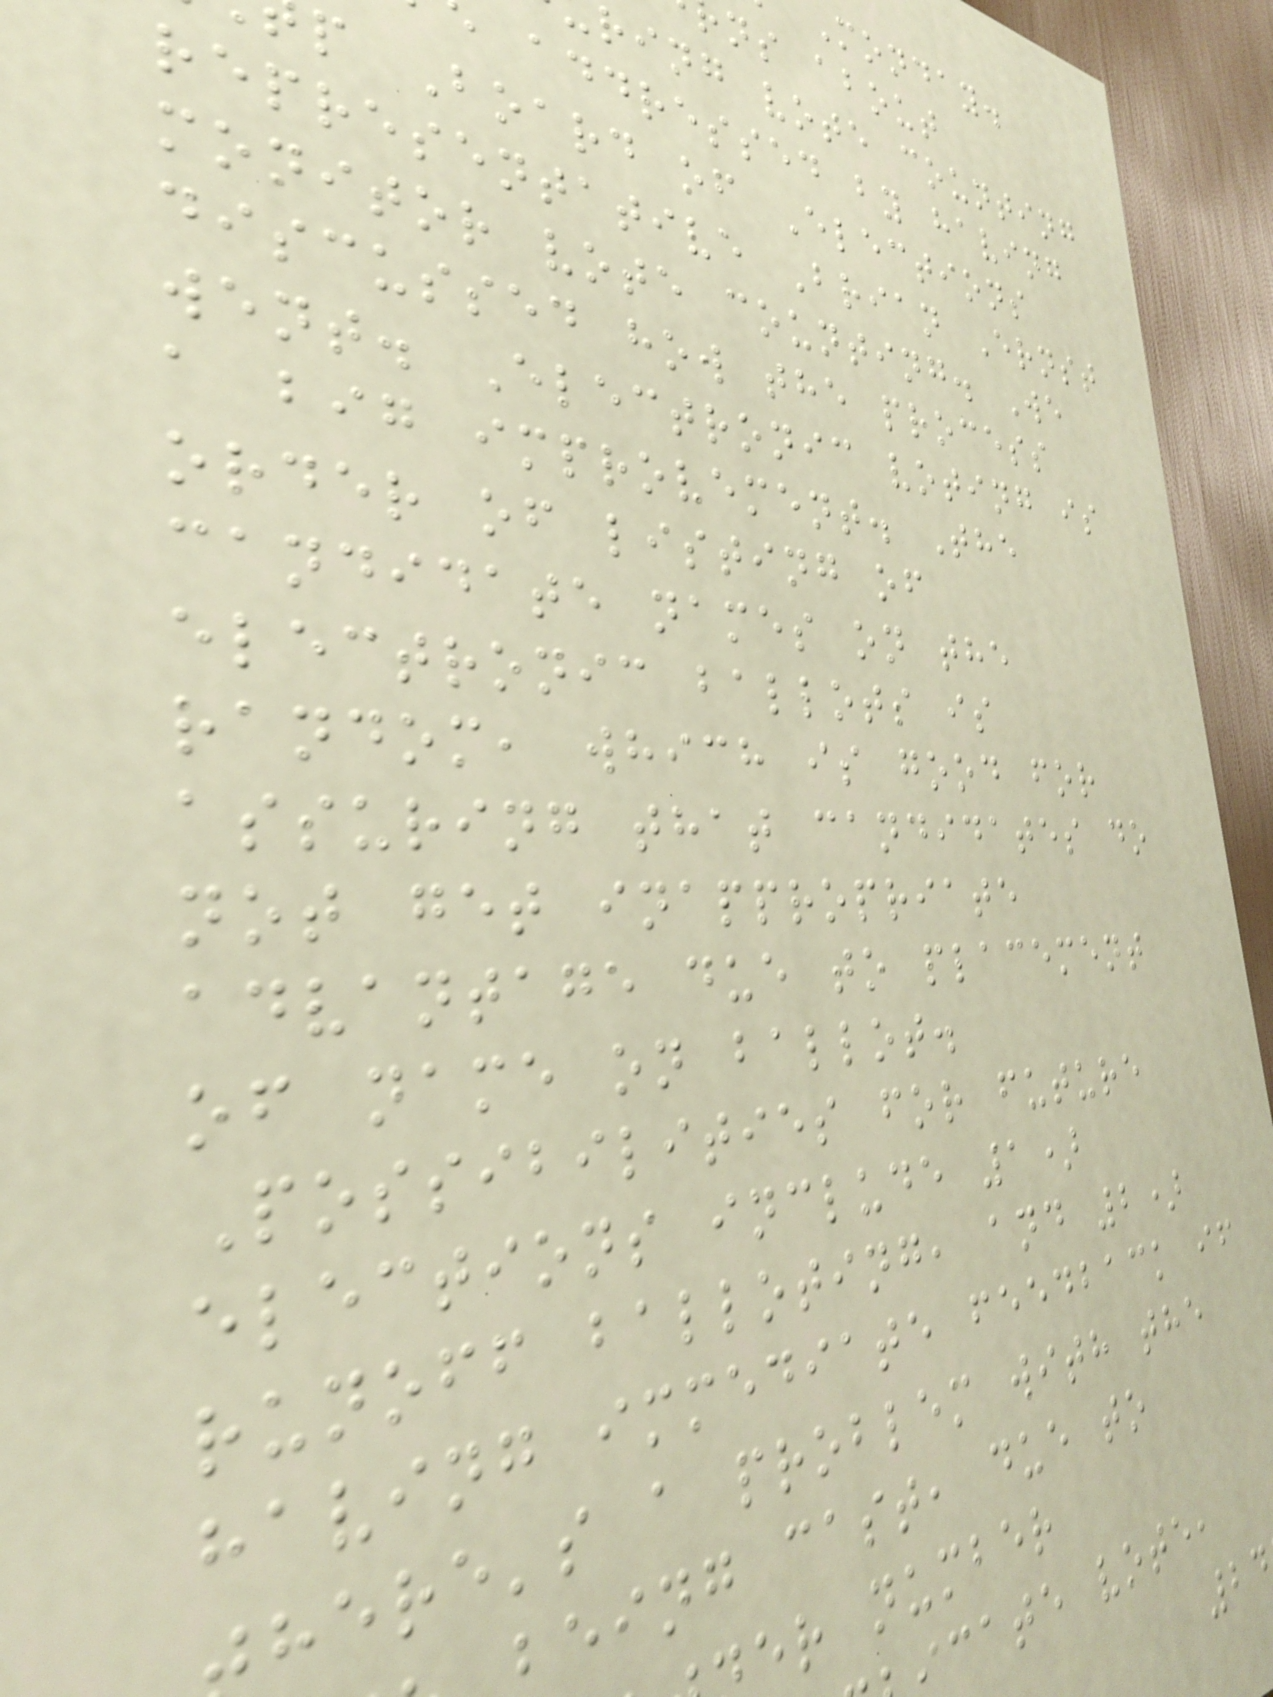Monday.
ns about
ring vote counting
addressed by having
p Board of Elections
representative Brian Ernst
monitor vote counting. We
discussed how the process
went. Electronic voting is
a big improvement. The
order of listing of
candidate names on the
electronic ballots is
random, which is good for
assuring that candidates do
not get inappropriate
advantage due to placement
of name on ballot.
Possibilities for future
elections include 1)
runoff balloting, and 2)
having immediate feedback if
here's a problem with the
eing cast, due to
er number
cate vote,
